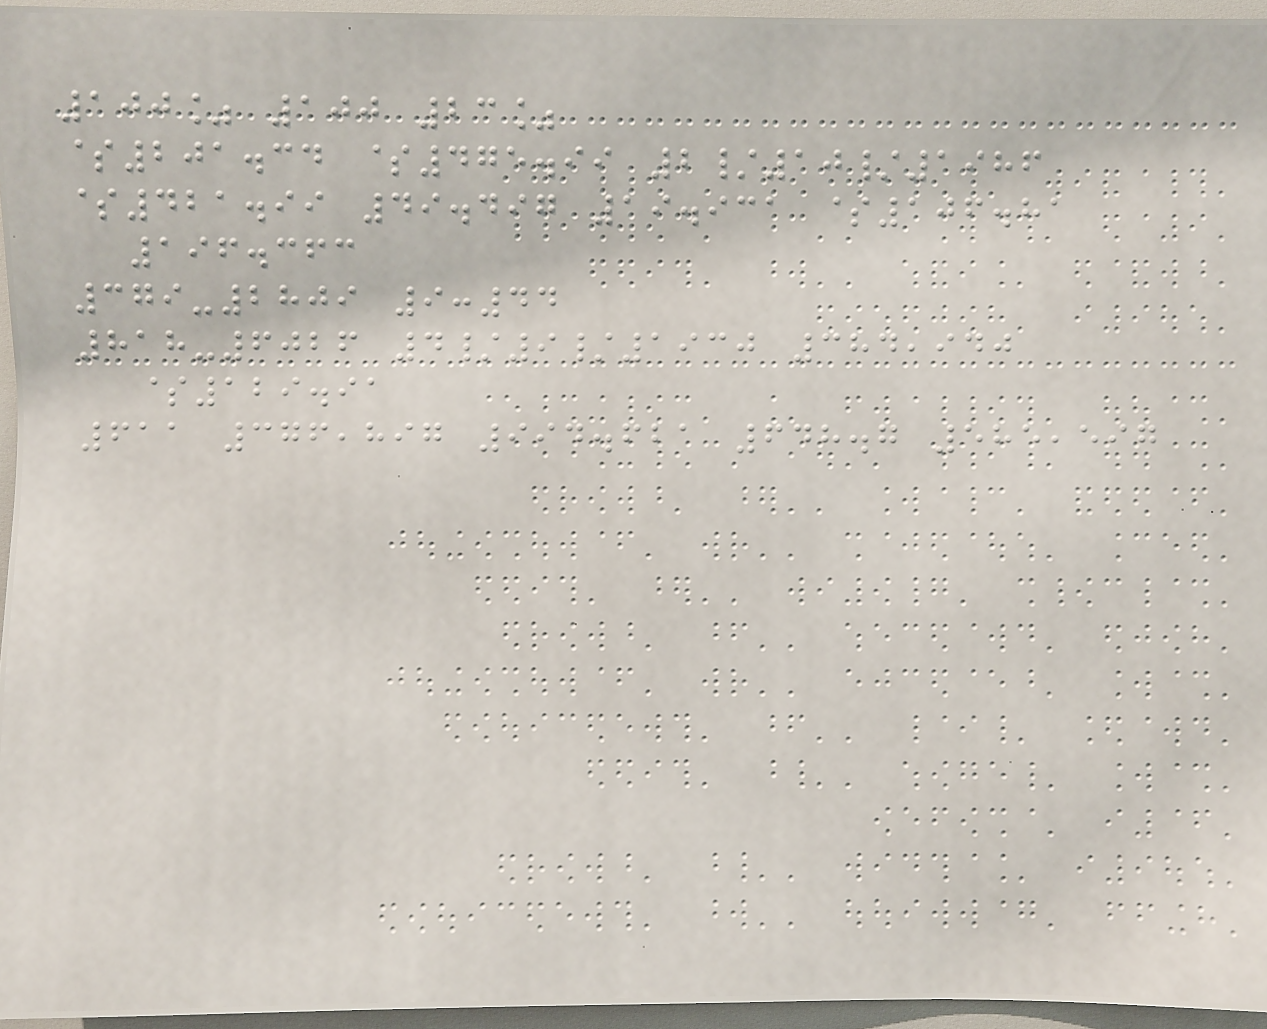100% 100 23%
$201.34 $475.99 2/10/1986
$421.99 49.497 19.931 $106.81
196.363
379-2809 9:44
818-6026 4/9/1930 384,940
$129.91
611 376,897 994.621 648.7 585,597
